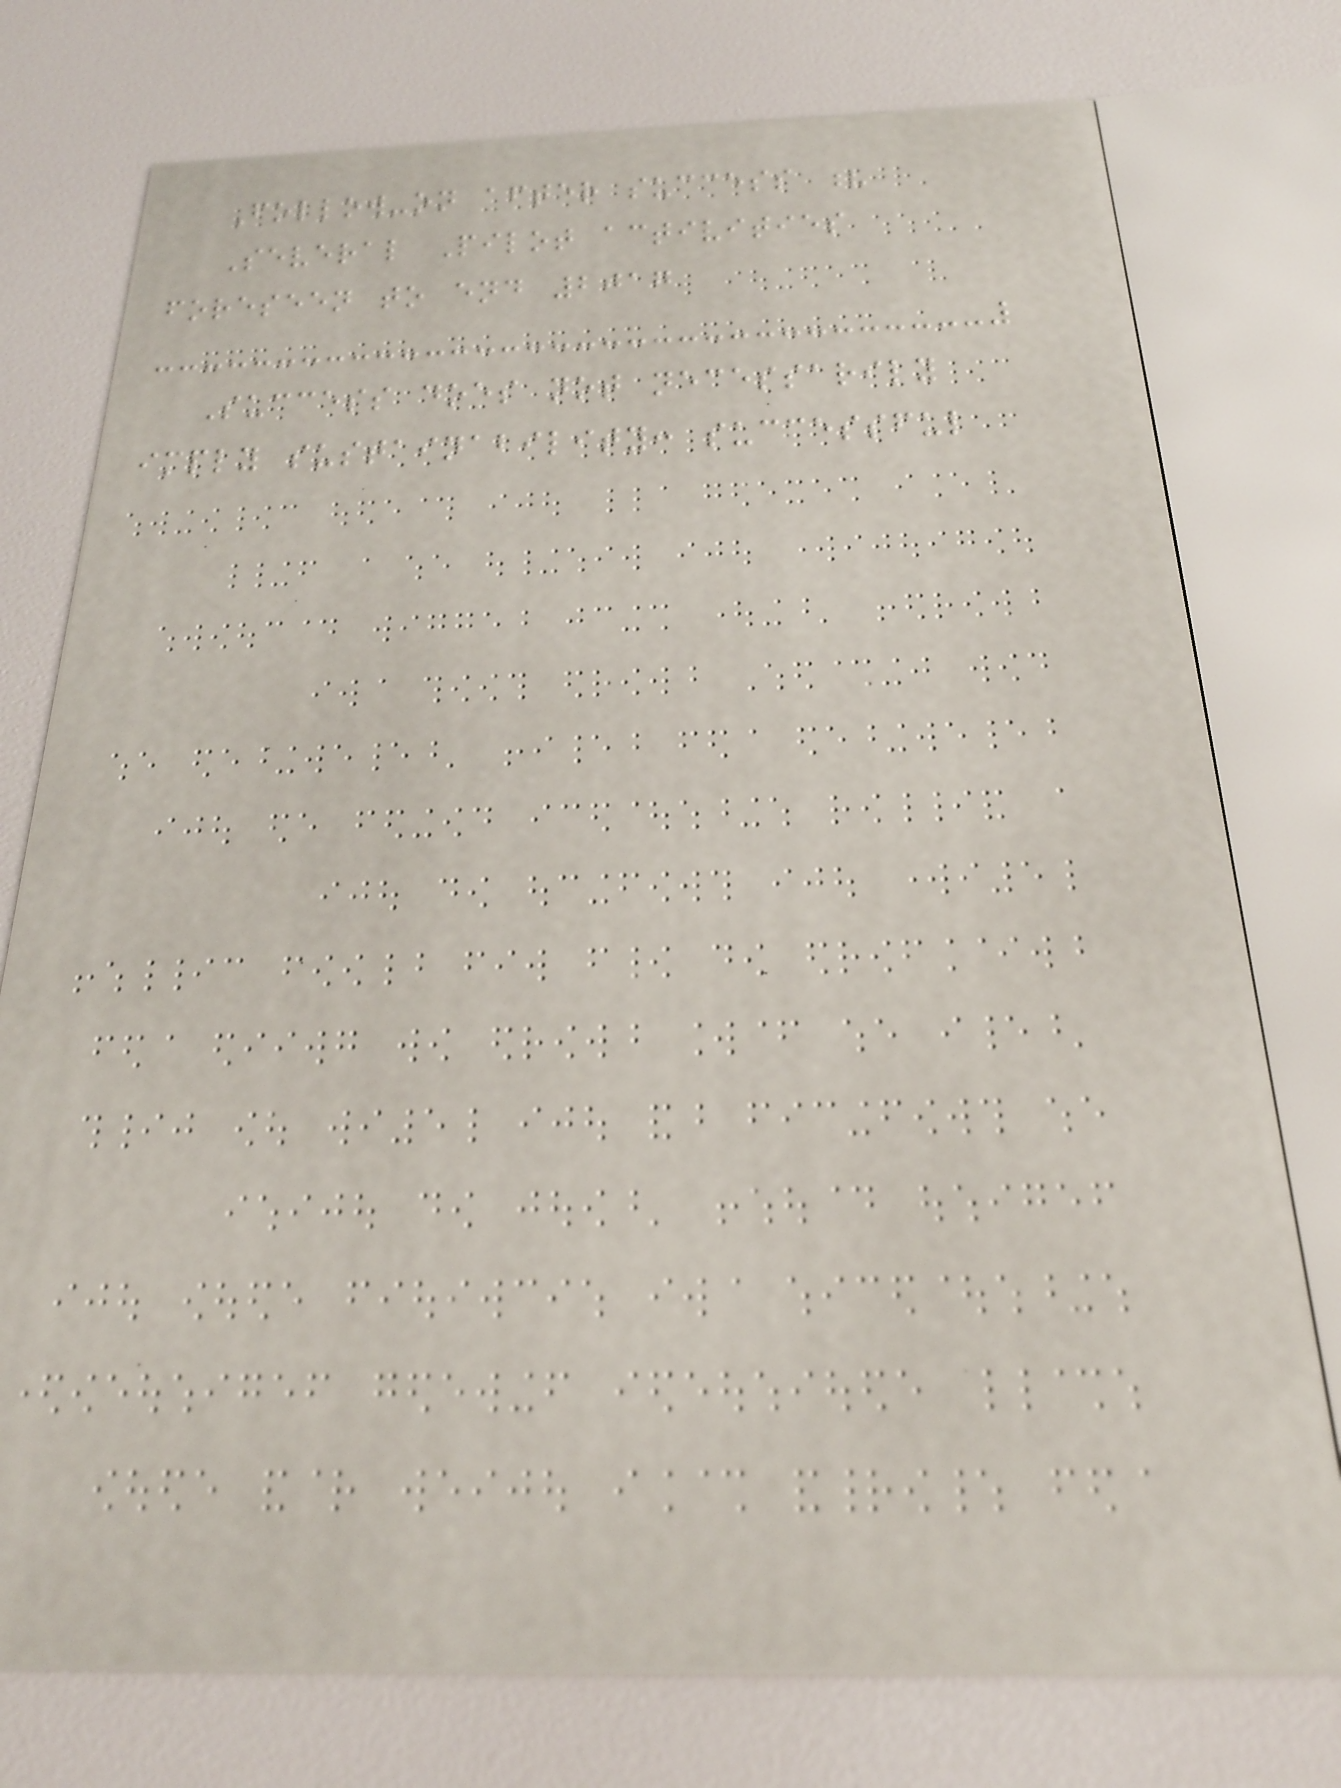Follow-on after success ?
Several Pilot activities
foreseen to end 2017
Success does not necessarily
imply sustainability: successful
